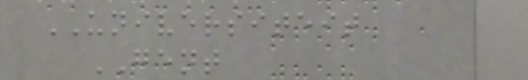UNIVERSITEIT
GENT
